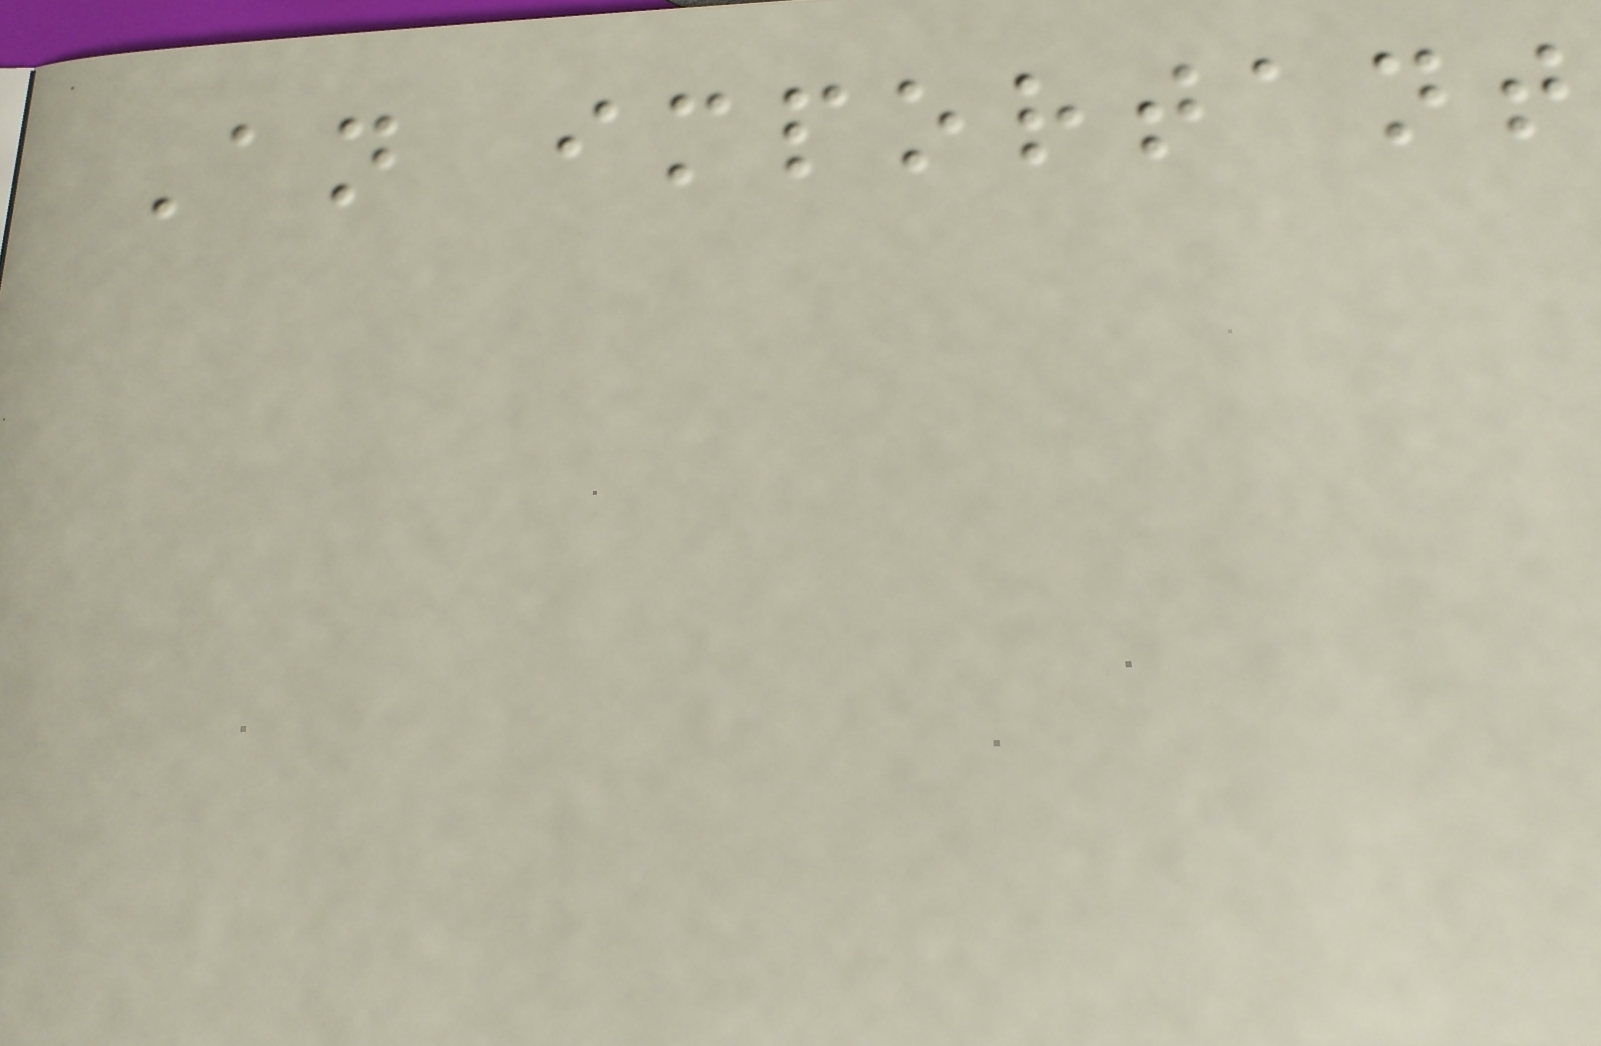An important
